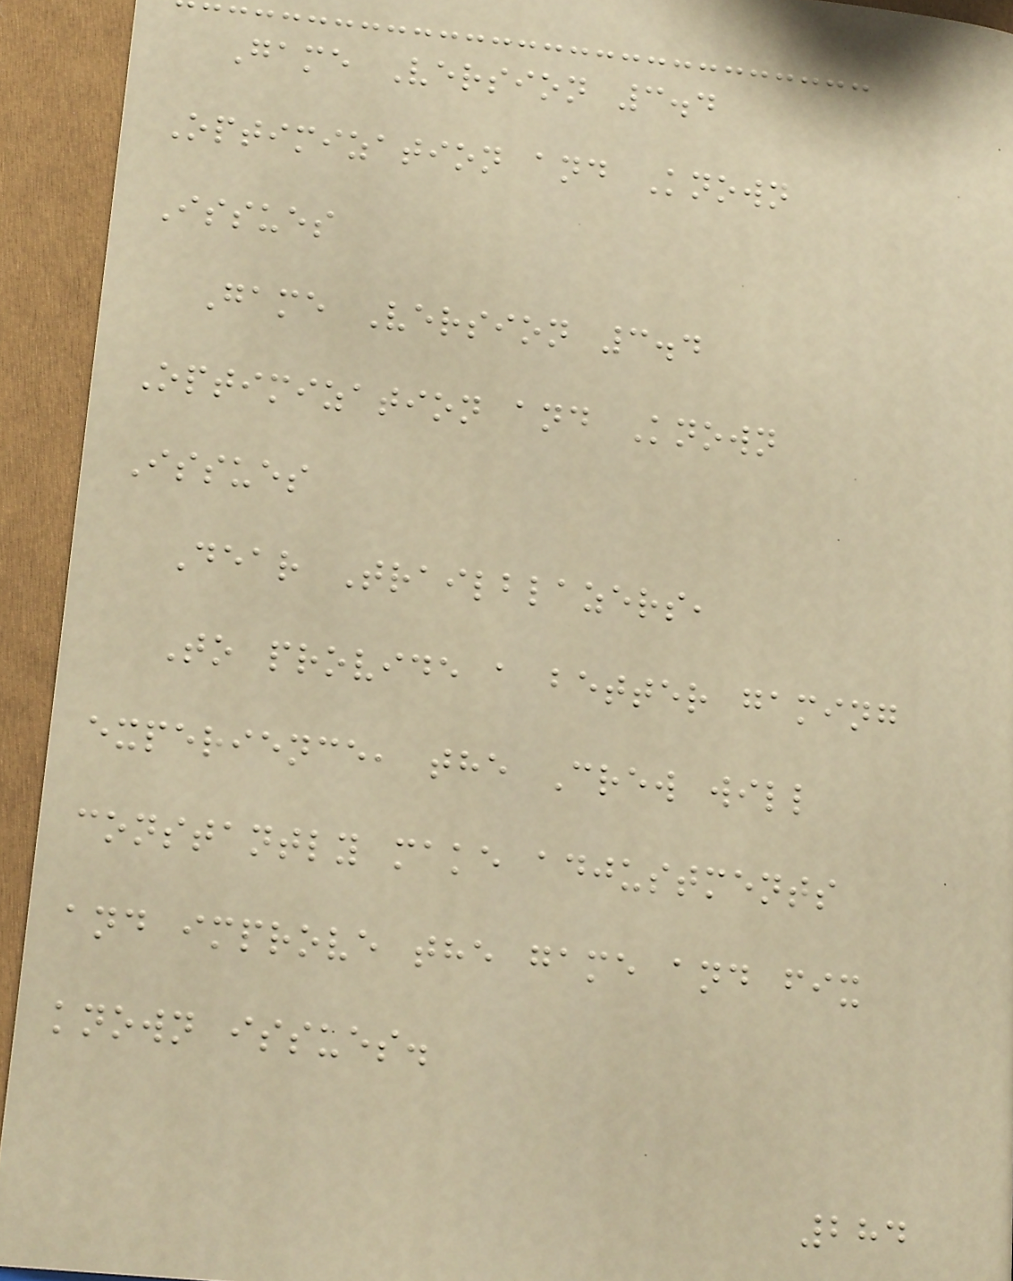Game Version 3.4
Optimization and Known
Issues
Game Version 3.4
Optimization and Known
Issues
Dear Trailblazers,
To provide a better gaming
experience, the Crew will
constantly make adjustments
and improve the game and fix
known issues.
284
